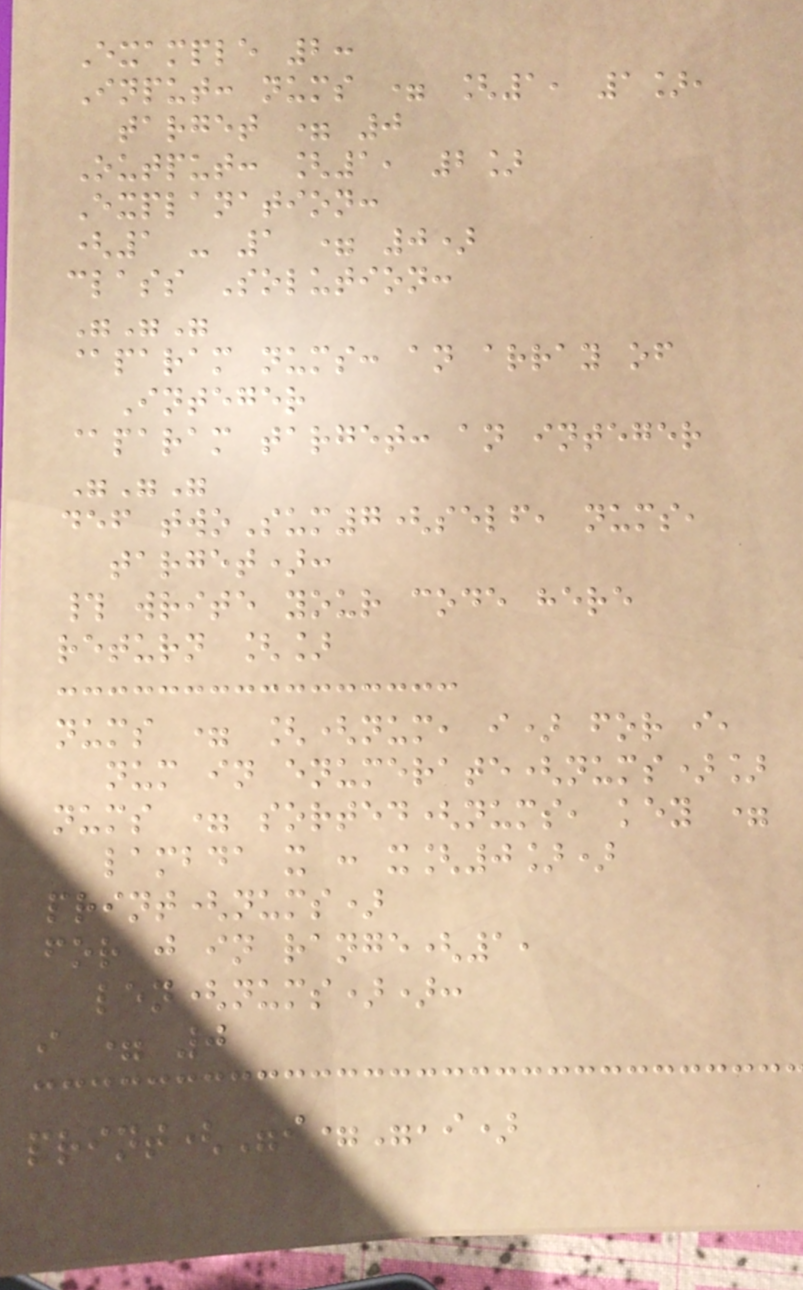Example 2:
Input: nums = [1, 1],
target = 0
Output: [1, 2]
Explanation:
(1 - 1 = 0)
class Solution:
"""
@param nums: an array of
Integer
@param target: an integer
"""
def twoSum7(self, nums,
target):
# write your code here
return []
nums = [(num, i) for i,
num in enumerate(nums)]
nums = sorted(nums, key =
lambda x : x[0])
print(nums)
for j in range(1,
len(nums)):
i = 0
print("i=",i)
